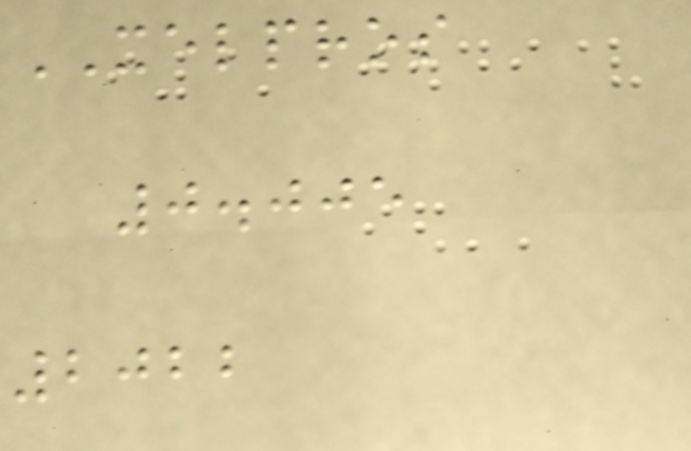XELPROS
0.005
2022
